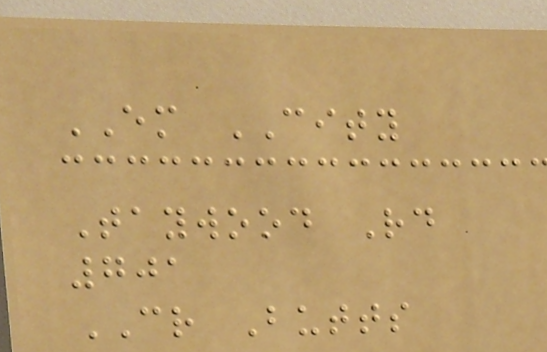EM CITY
Taywood Rd
701
CR Butts
